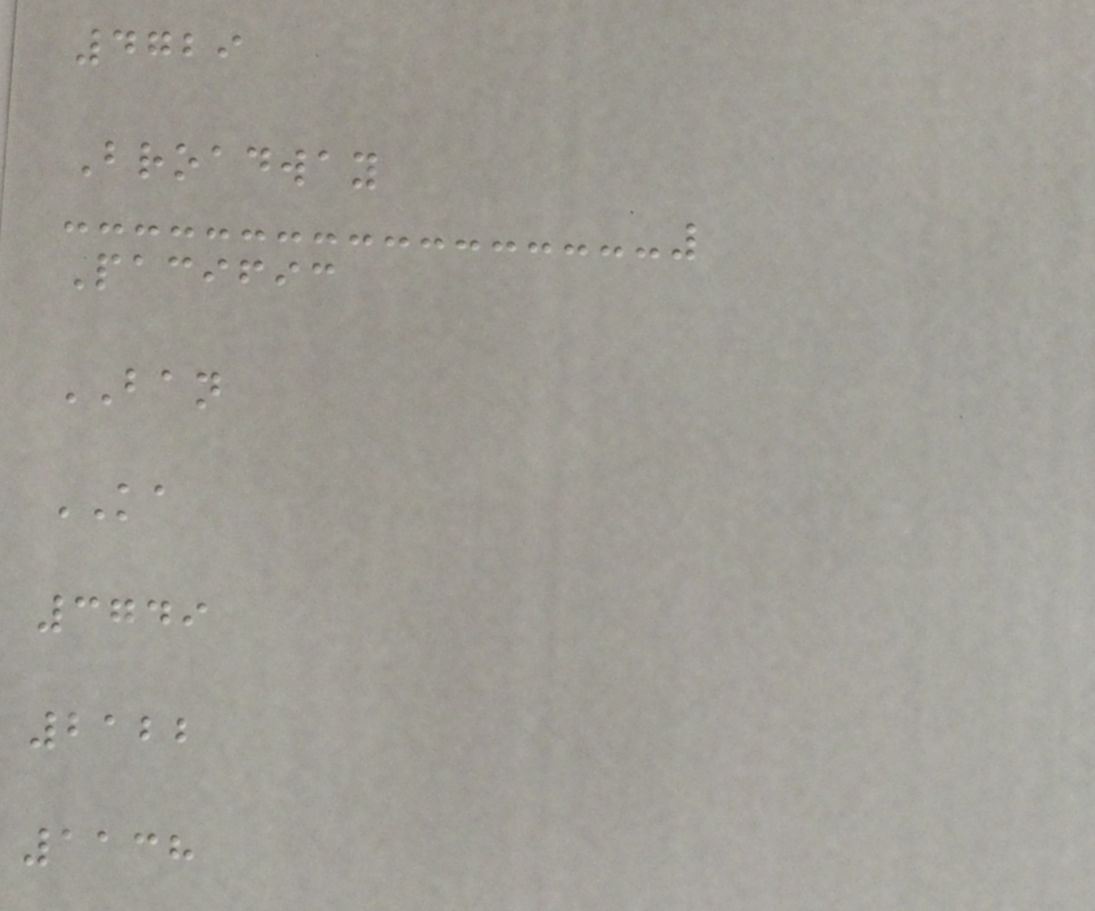4729
Broadway
Pacific
BAN
KA
3749
2122
1138
